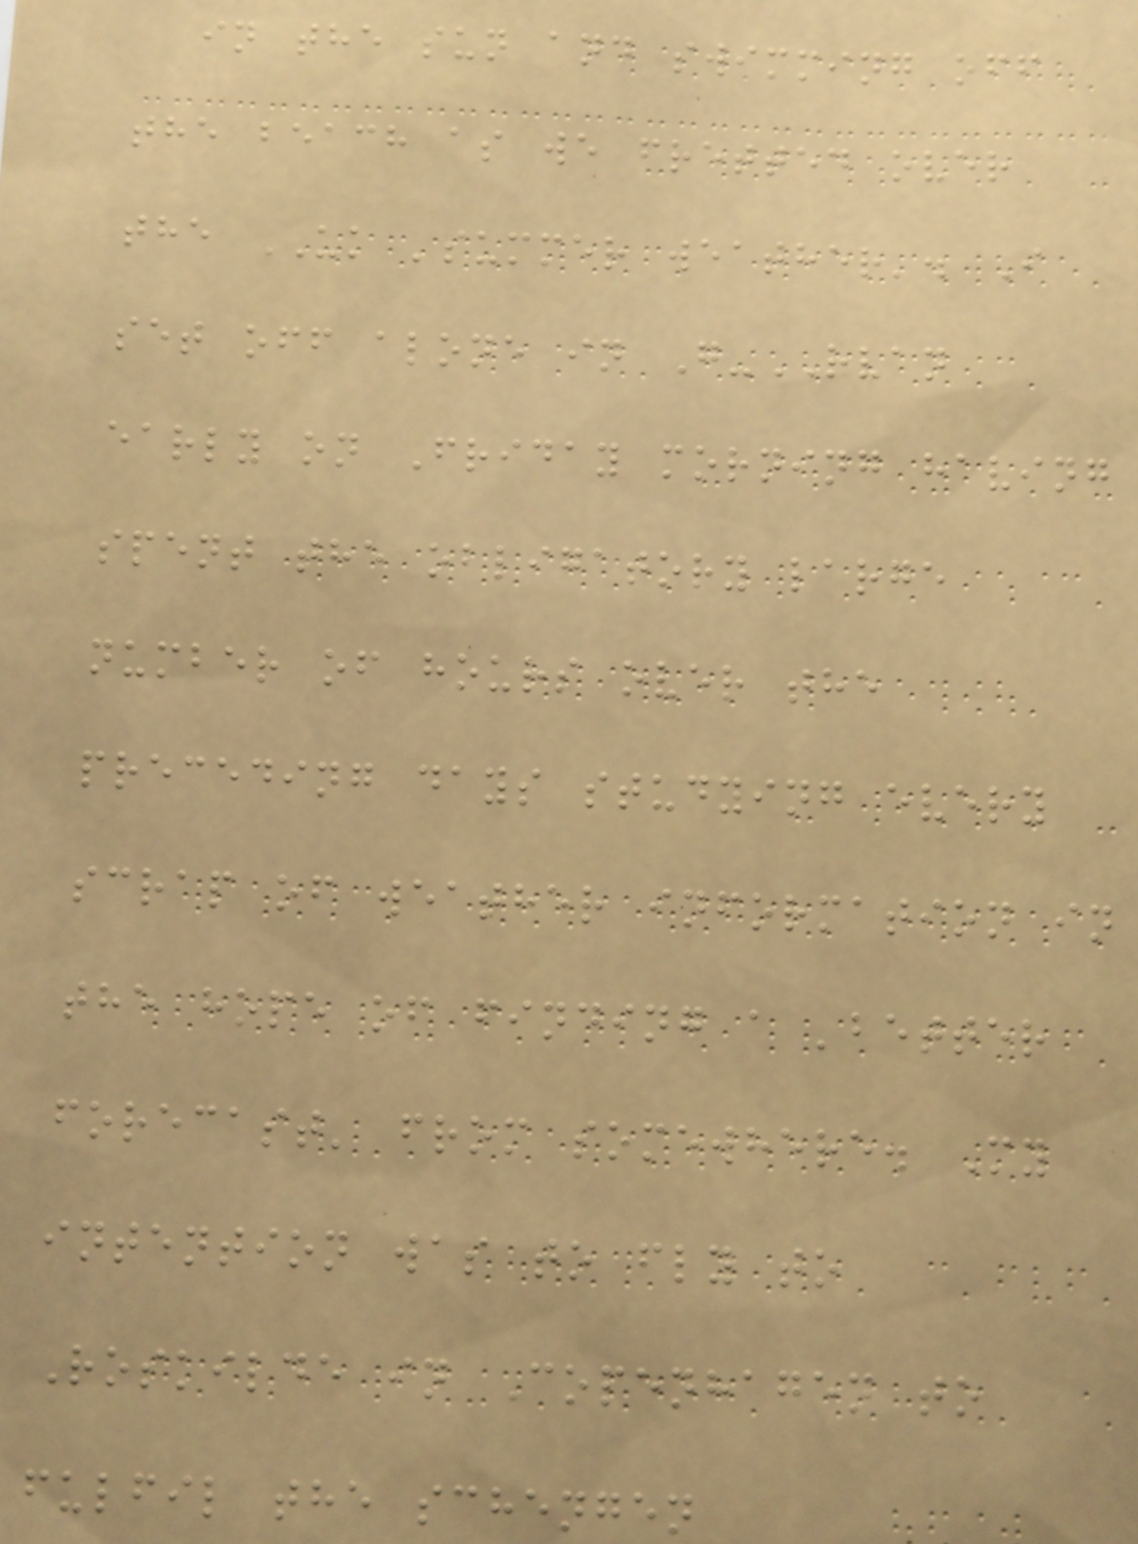in the sun and swimming off
the beach as we fretted over
the UK 'summer weather'. I
set off alone in G-RVAN
early on Friday morning having
spent the obligatory large
number of hours over the
preceding days studying every
scrap of weather information in
the hope of finding a 'better
forecast' from somewhere. My
intention was to fly to
Roskilde in Copenhagen to
fulfil the schengen
